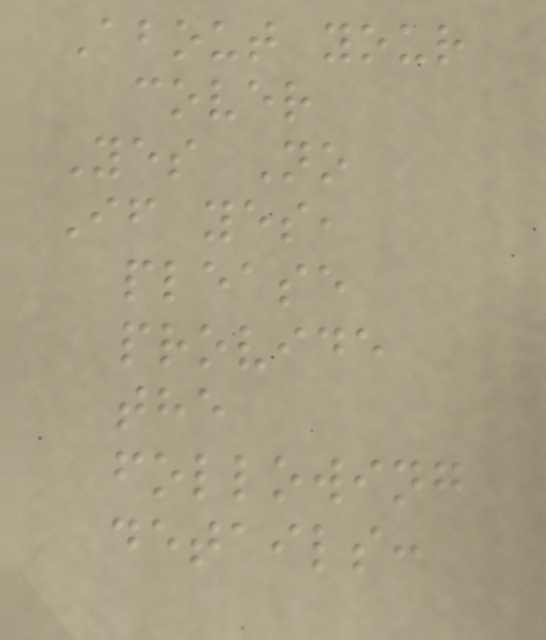About your
cover
Yes No
If yes,
please
provide
the
following
details:
